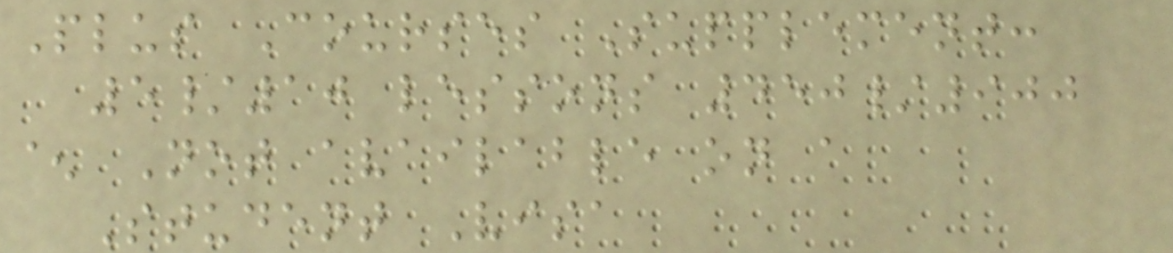Plus Courses Supplement:
5/10 lessons 450/900
^ Not available on a
Student Visa
